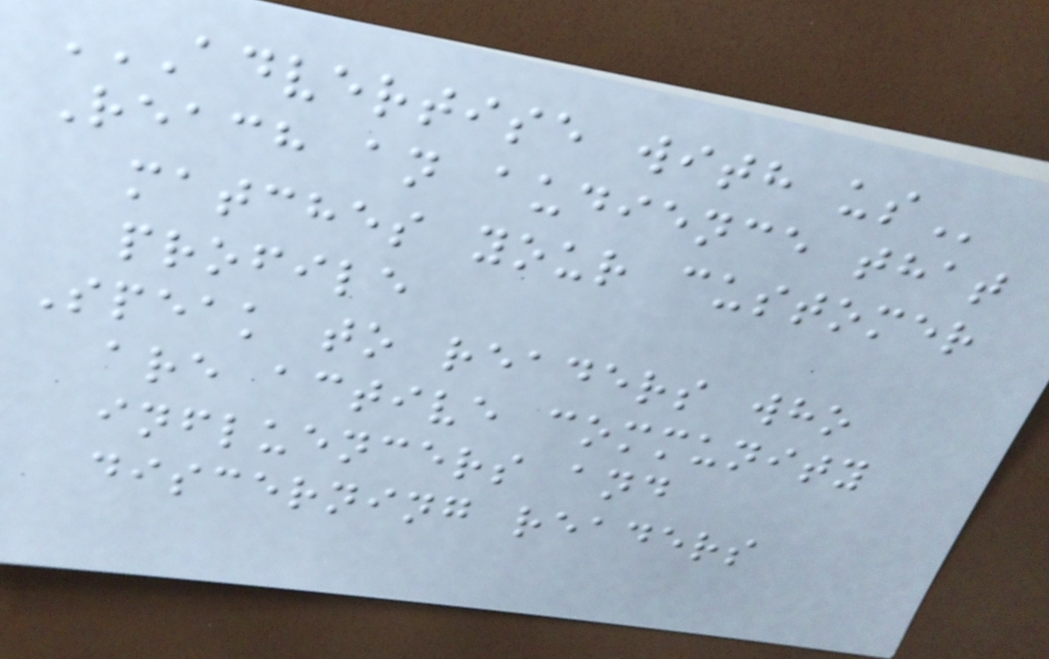ADVERTISE WITH US
Reach an audience that
matches your customer
profile
Speak to readers who
are active community
influencers and
discerning readers
